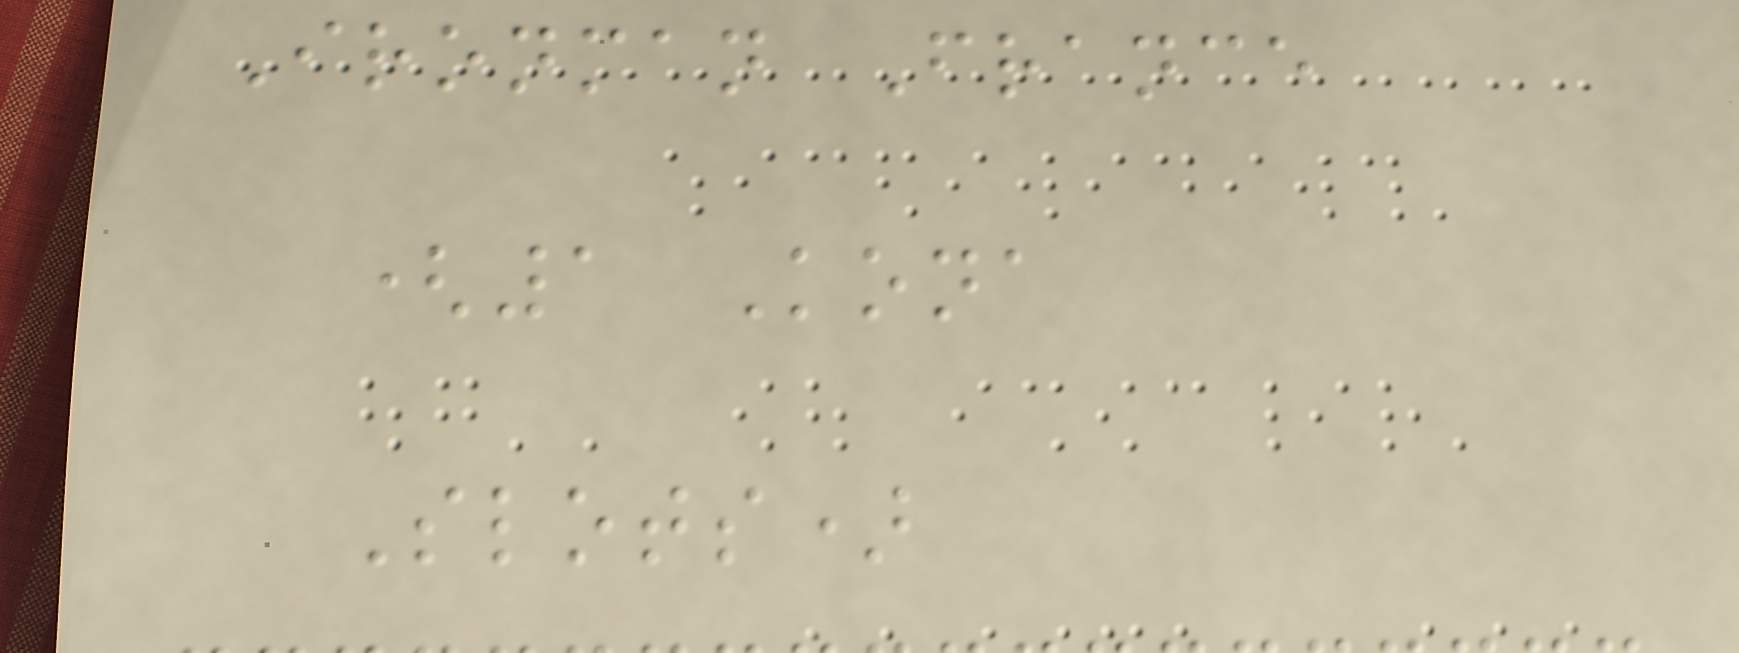Ironman France
(1 Kona
Slots)
